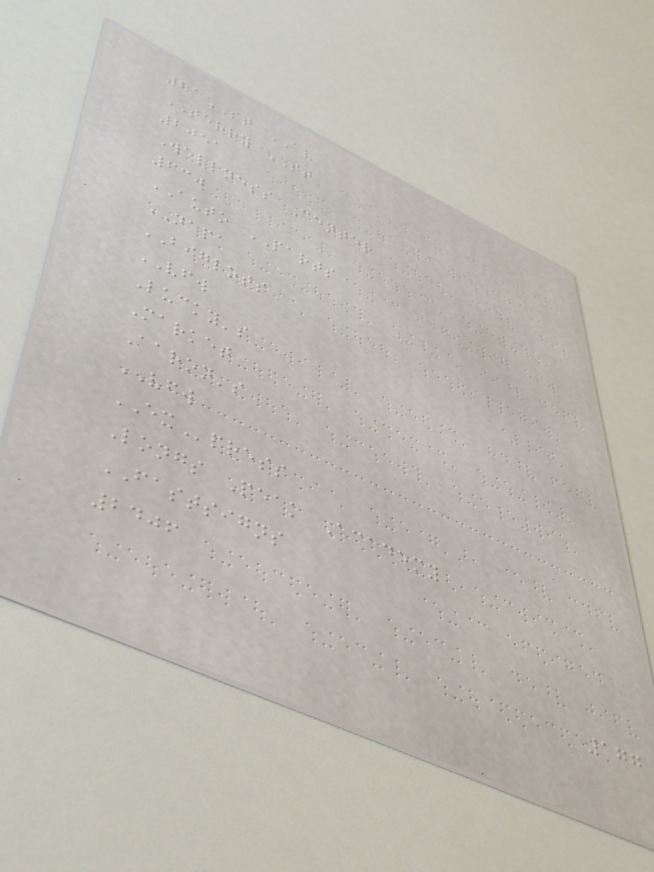21ST AV
TERRY ST
2051
Wellness Center
630
AUTO PARTS
NAPA
BIGLOTS
VFW
Lucky's
Market
Aaron's
VFW
EXpress
Longs Peak Academy
FASTSIGNS
2406
177
